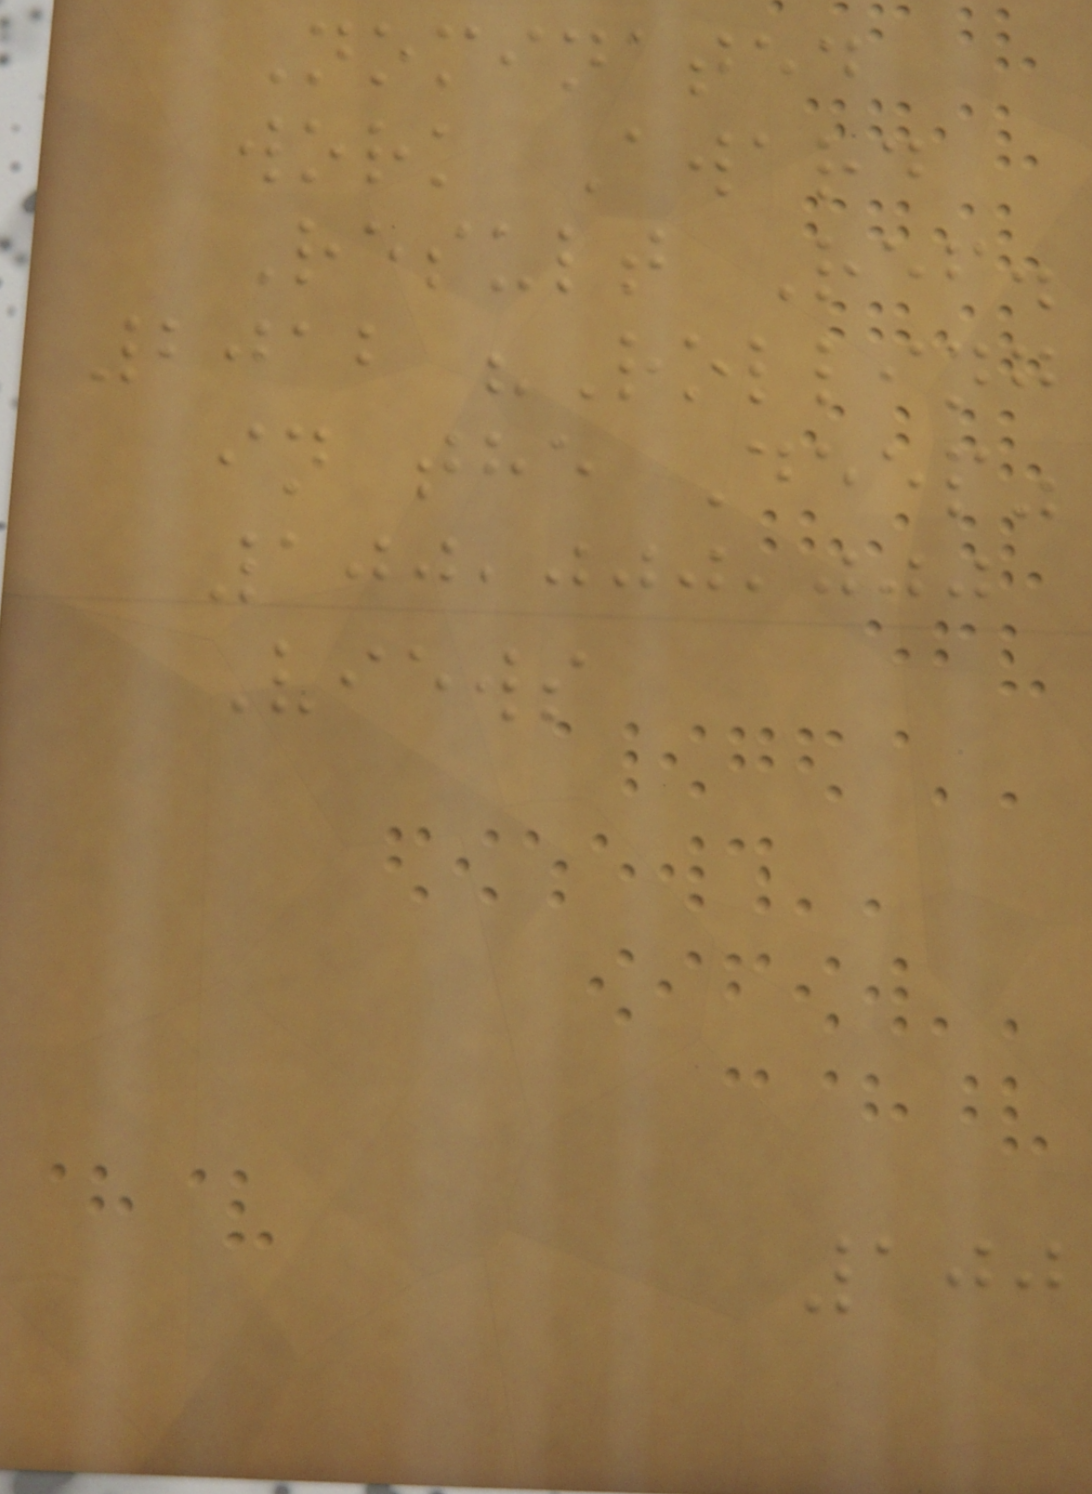Nominated
work Award
Result Ref.
2012 "Rolling
in the Deep"
100,000,000
Views
100
